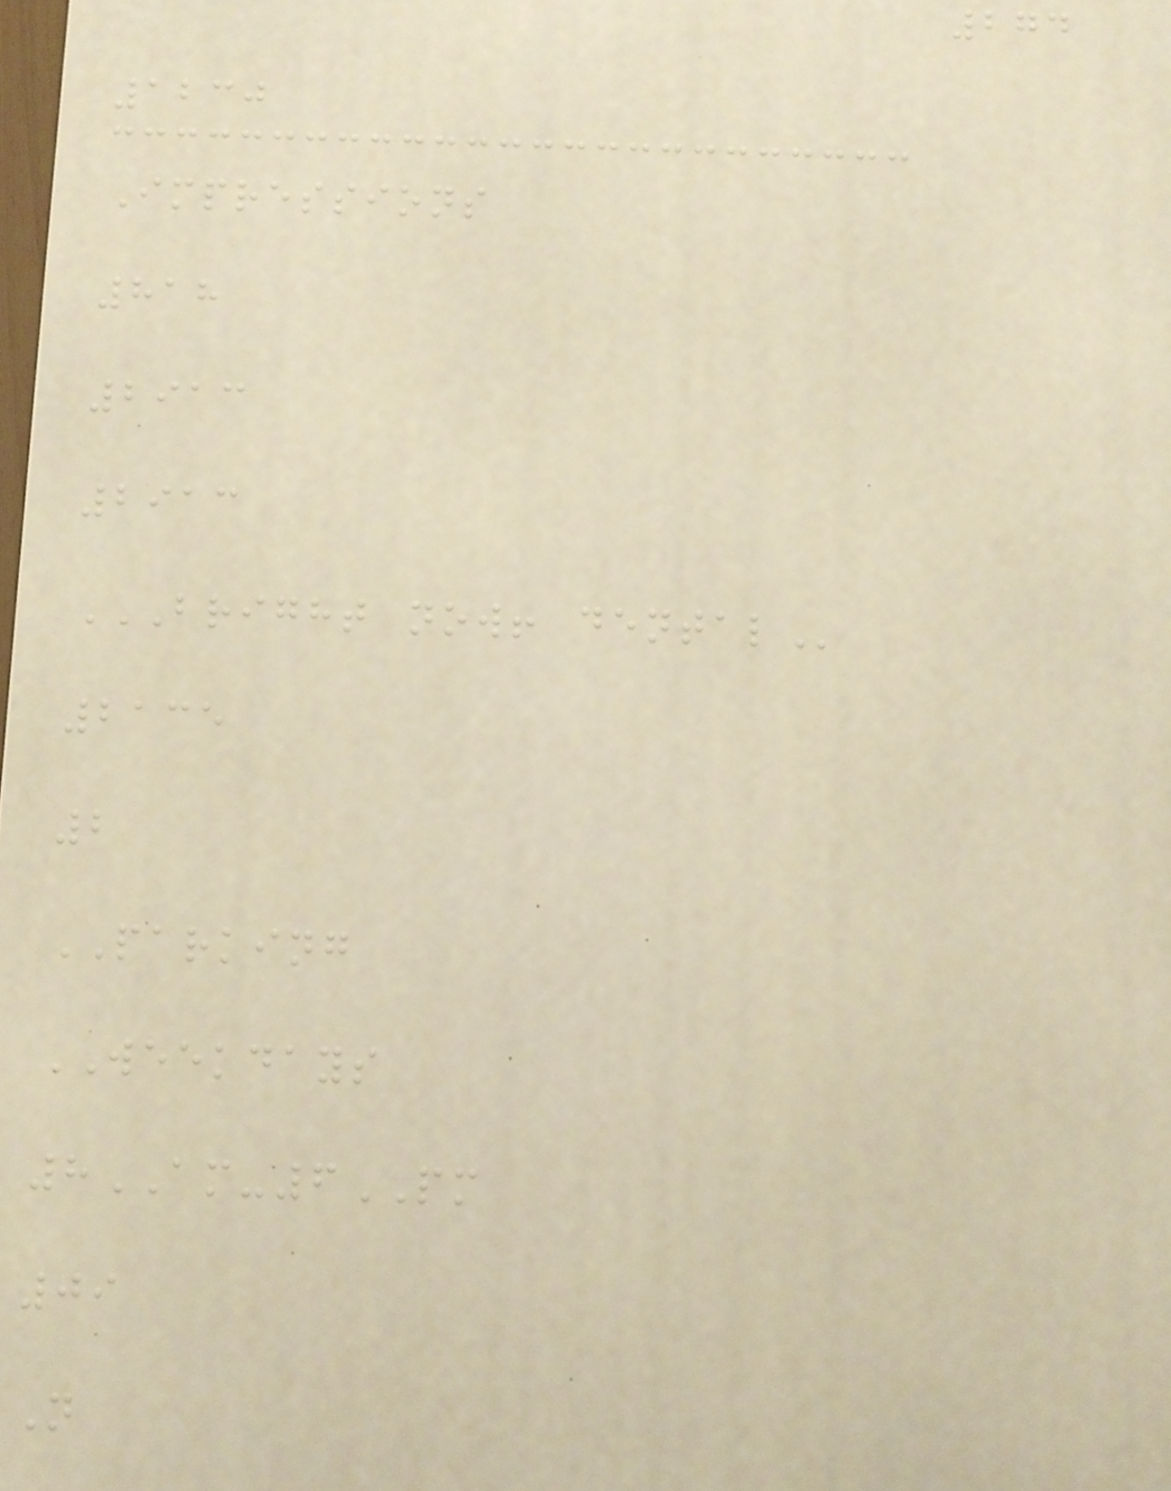274
1230
Impressions
818
2913
2913
BRIGHT NOW! DENTAL
2135
2
PARKING
WEEKDAYS
8AM-6PM
09
N
